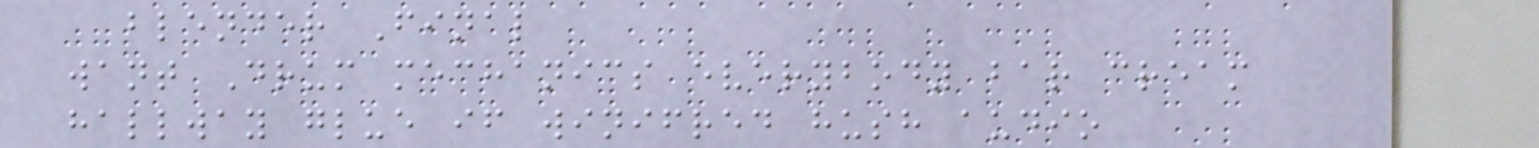blender Final
want Drum mechanics everybody bar cream
hallway glue if winifred hush audio
